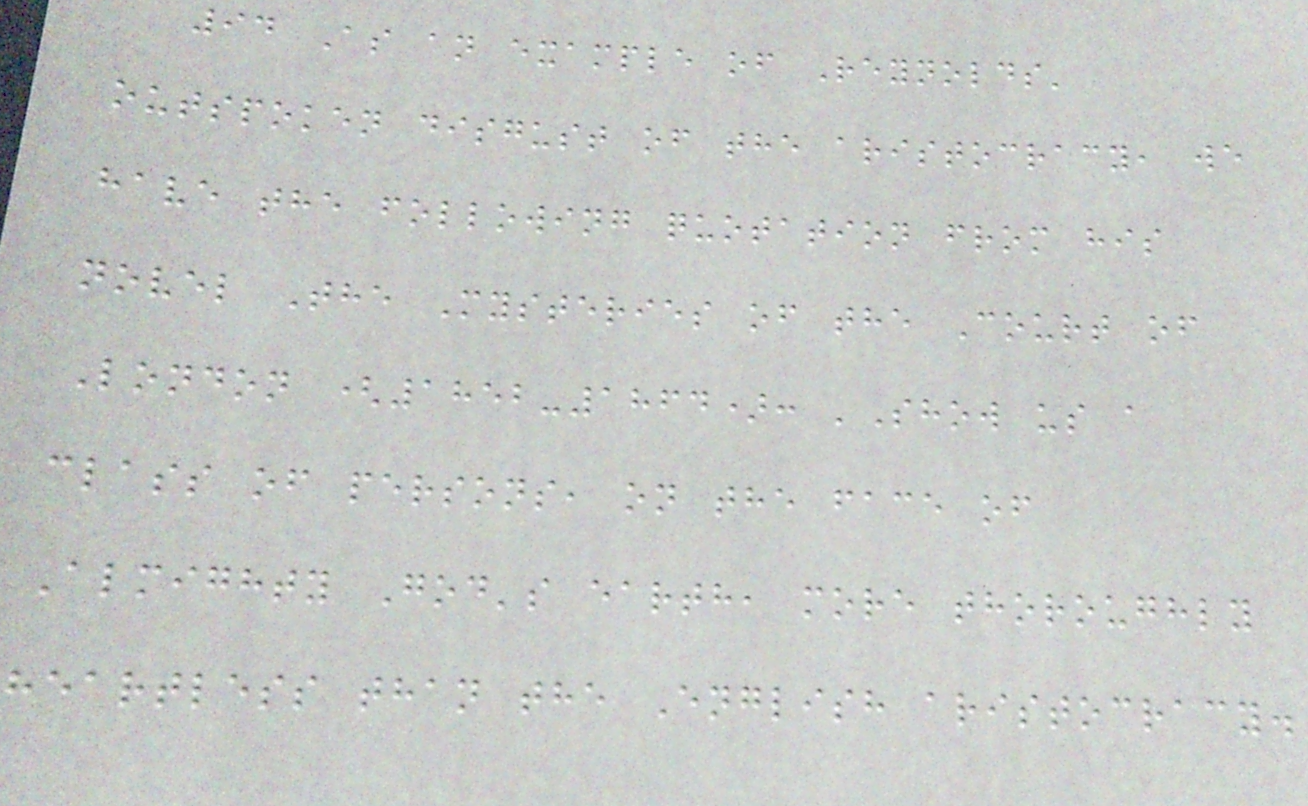94 As an example of Reynolds'
outspoken disgust of the aristocracy, we
have the following quotation from his
novel The Mysteries of the Court of
London (1852-1864): 'Show us a
class of persons, on the face of
Almighty God's earth, more thoroughly
heartless than the English aristocracy.
